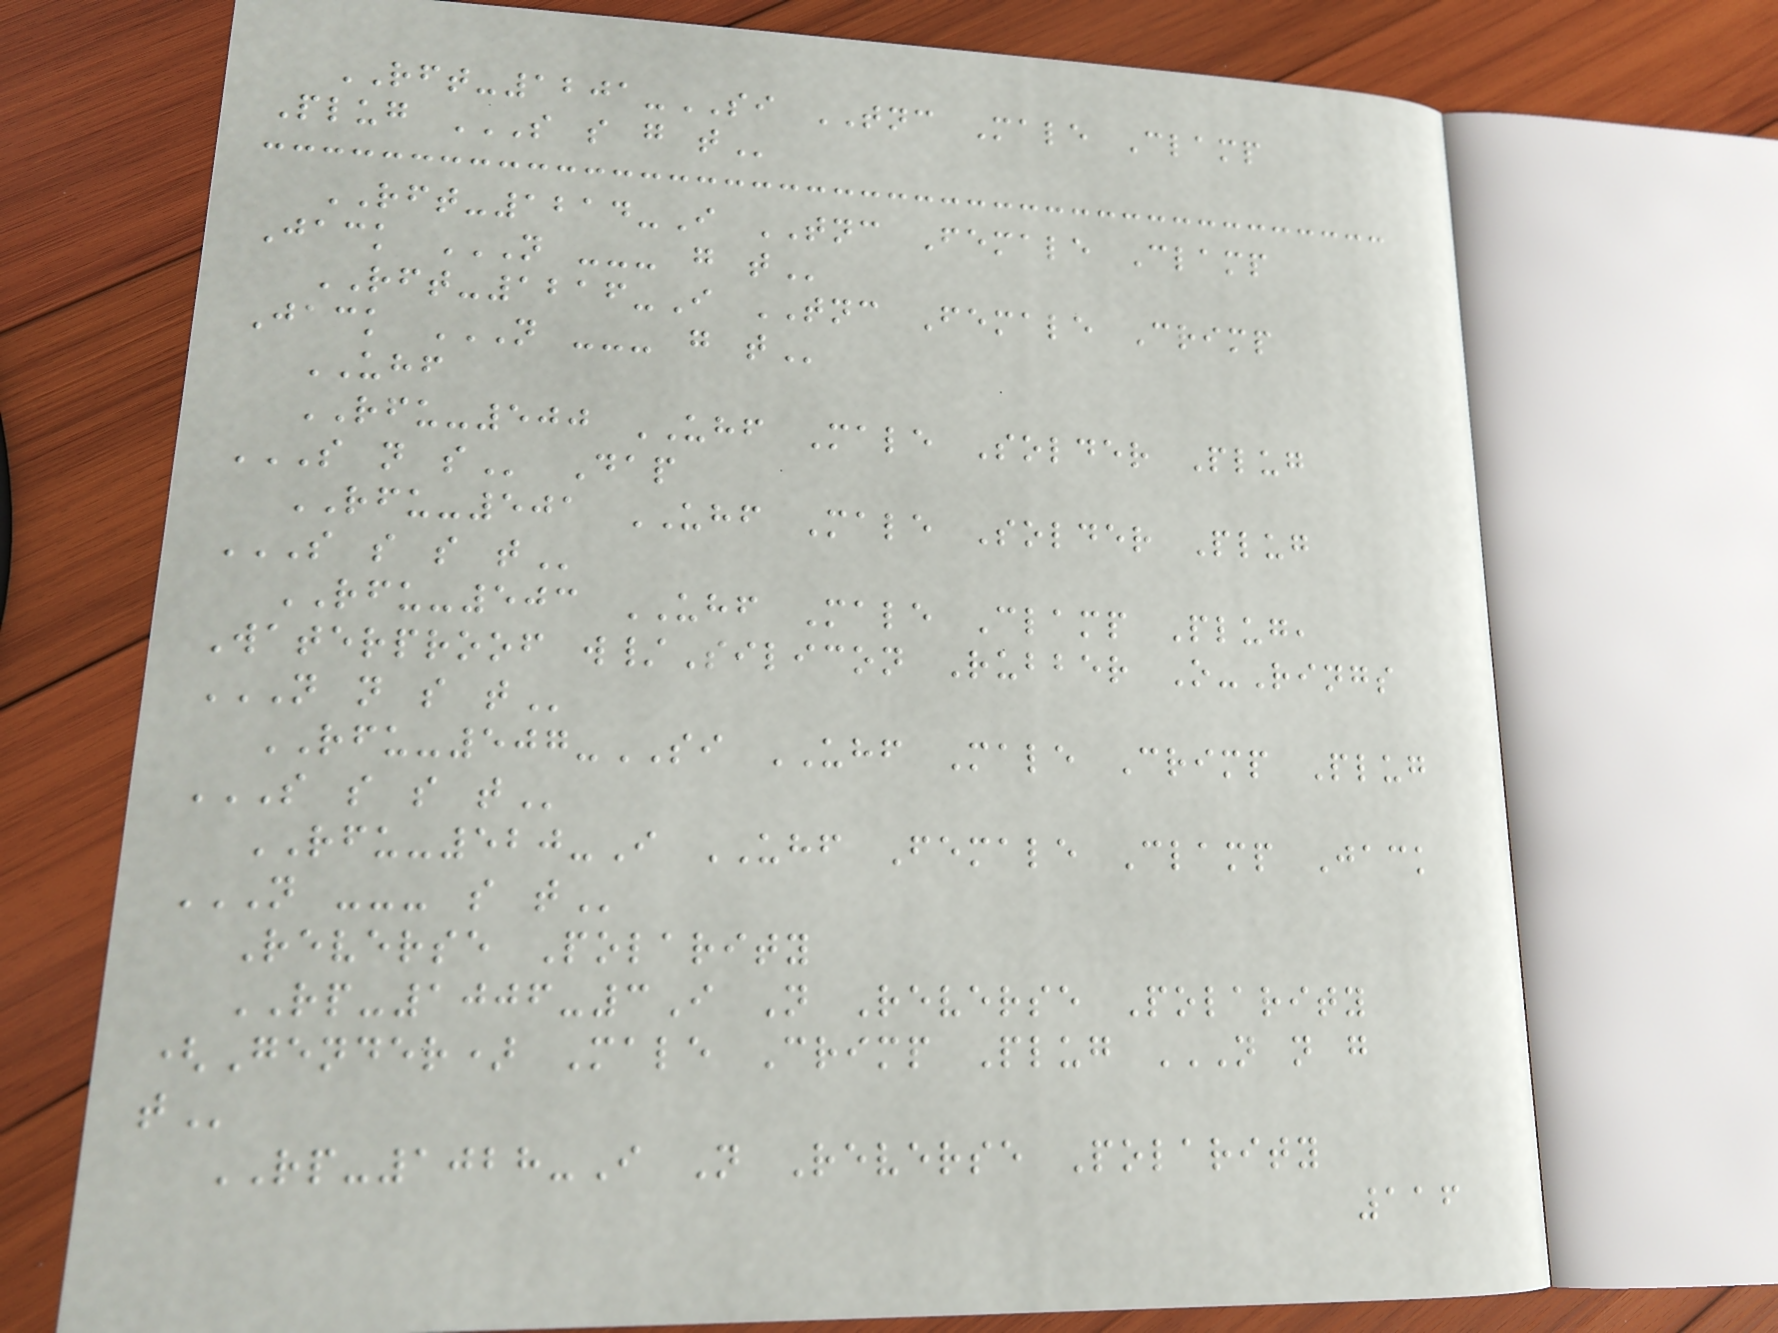RFT-1201-SI TNC Male Clamp
Plug S S G T
RFT-1214-I TNC Female Clamp
Jack N --- G T
RFT-1216-I TNC Female Crimp
Jack N --- G T
UHF
RFU-500 UHF Male Solder Plug
S N S Dap
RFU-501 UHF Male Solder Plug
S S S T
RFU-503 UHF Male Clamp Plug,
Waterproof w/Silicon Rubber O-Rings
N N S T
RFU-507-SI UHF Male Crimp Plug
S S S T
RFU-520-I UHF Female Clamp Jack
N --- S T
Reverse Polarity
RP-1006-3I N Reverse Polarity
(Gender) Male Crimp Plug N N G
T
RP-1028-I N Reverse Polarity
116
